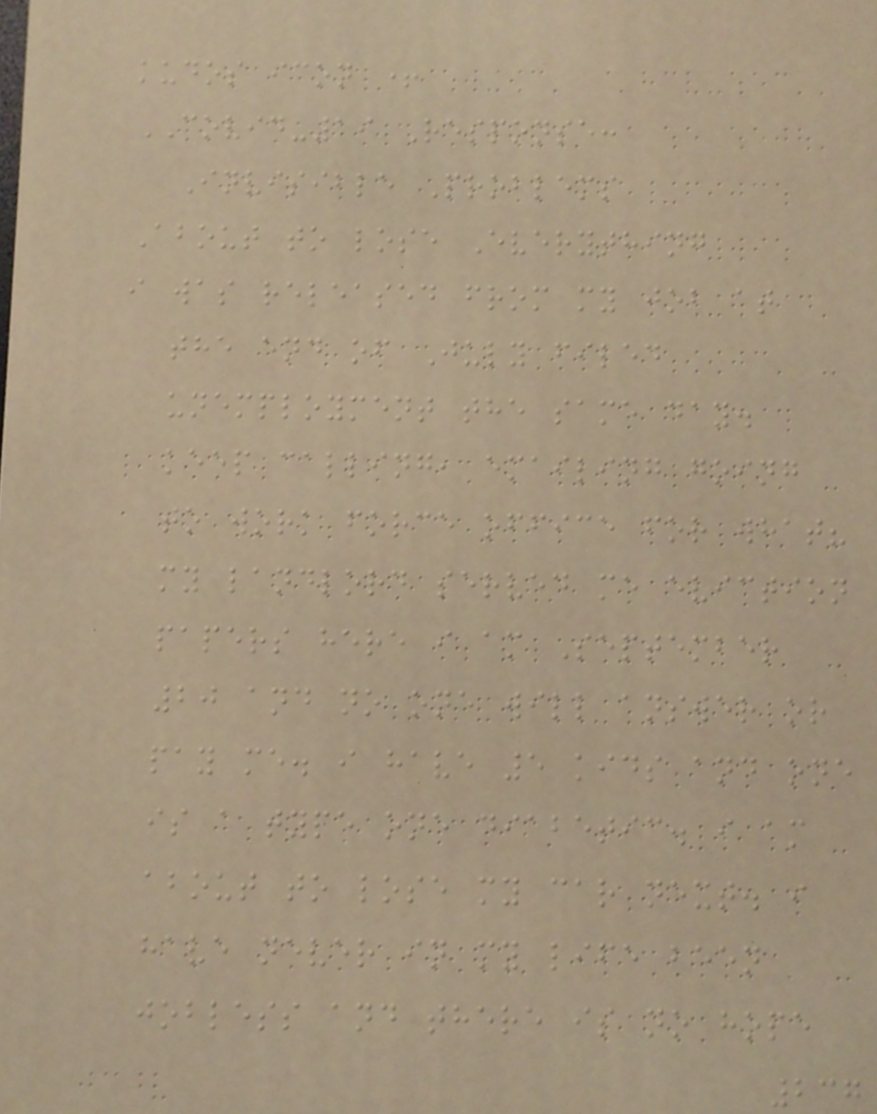kudos icon +
COVID-19 Response:
Invisible Problems
About to lose Everything
i was released from my job at
the end of July filed
unemployment the same day.
keep calling, emailing going
to work force office for what?
my landlord served me eviction
papers here i am September
20 and no one will answer or
pay me. i have 5 kids and one
is a type one diabetic. i am
about to lose my car next. i
have never in my life been
jobless and there is no hope
237
